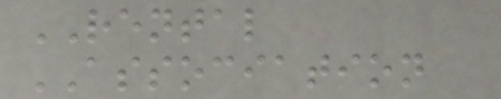RENTAL
ASSOCIATION
